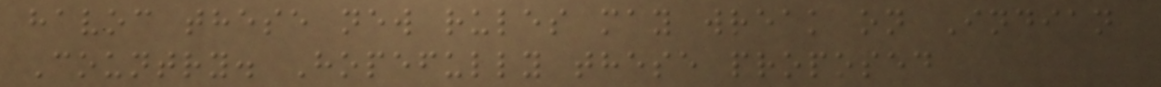havoc these new rules may wreak on Indian
Country. Hopefully these proposed
